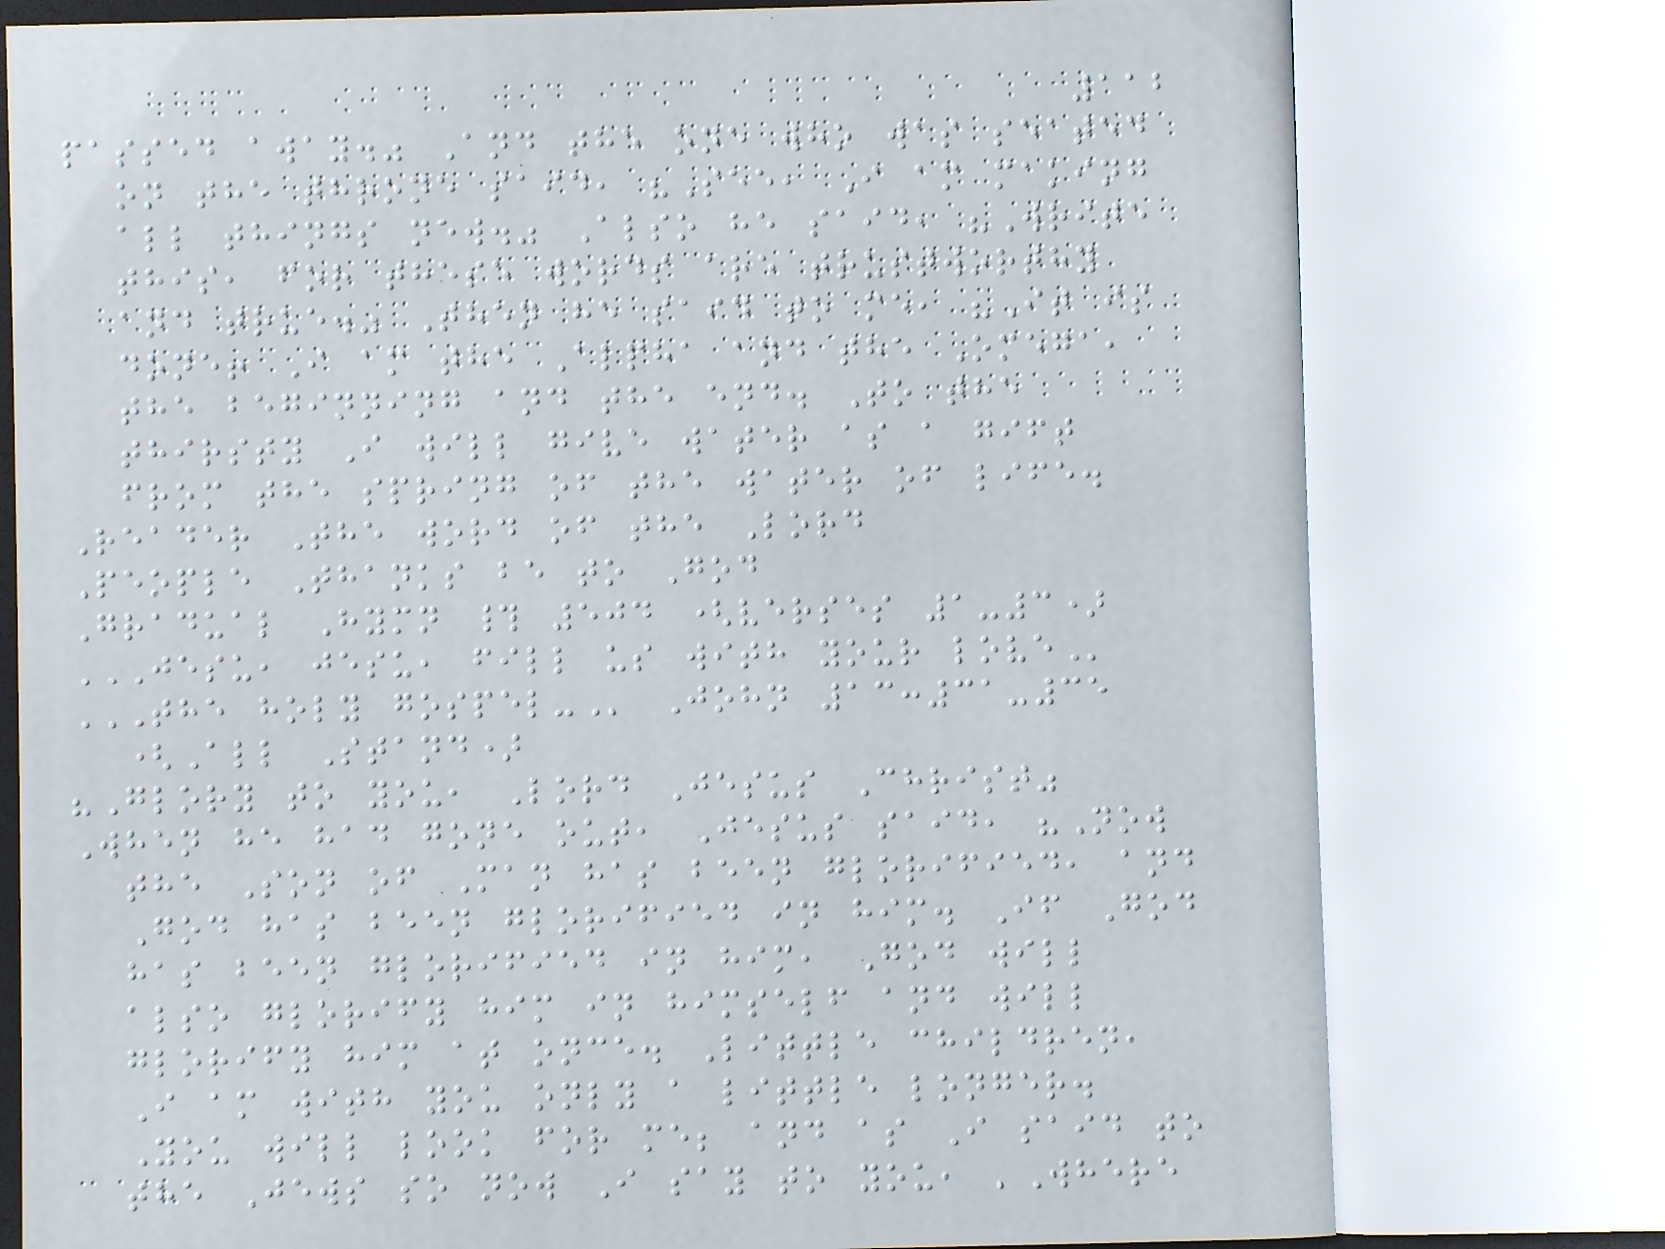112
passed away." And the one who was seated
on the throne said, "See, I am making
all things new." Also he said, "Write
this, for these words are trustworthy
and true." Then he said to me, "It is
done! I am the Alpha and the Omega,
the beginning and the end. To the
thirsty I will give water as a gift
from the spring of the water of life.
Reader The word of the Lord
People Thanks be to God
Gradual Hymn # 504 (verses 1-3)
JESU, JESU, FILL US WITH YOUR LOVE
THE HOLY GOSPEL- John 13:31-35
(All Stand)
"Glory to you, Lord Jesus Christ"
When he had gone out, Jesus said, "Now
the Son of Man has been glorified, and
God has been glorified in him. If God
has been glorified in him, God will
also glorify him in himself and will
glorify him at once. Little children,
I am with you only a little longer.
You will look for me; and as I said to
the Jews so now I say to you, 'Where
